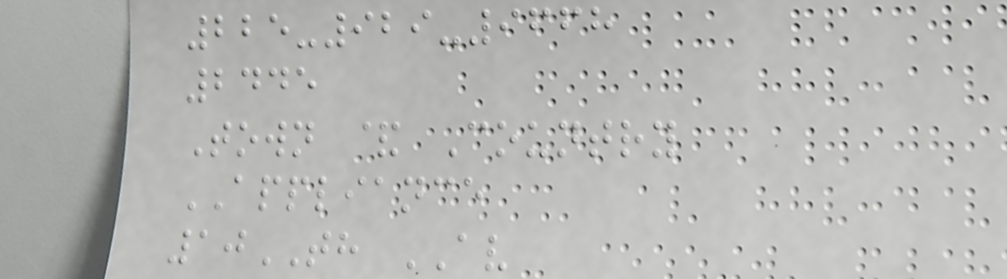225-929-9668
2445
Town & Country
APPLIANCE
10TH AV
